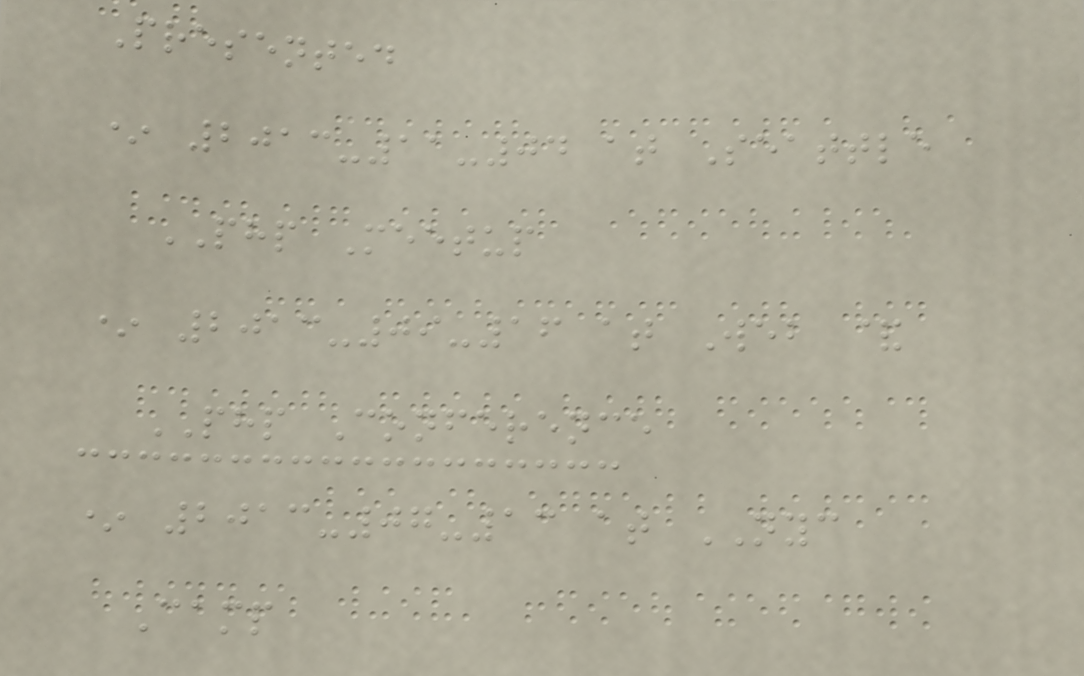Presented
* 2013-11-04 at Seattle
PHP Meetup
* 2013-09-16 at Web &
PHP Conference
* 2013-07-13 at NYC
Camp
